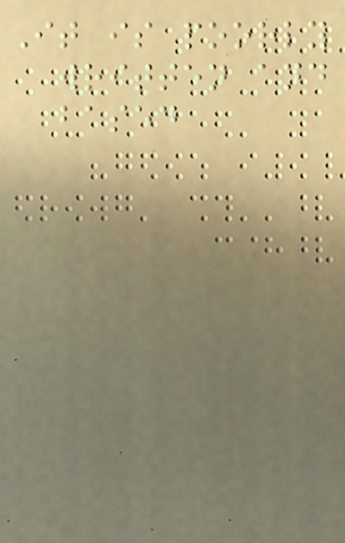It is poorly
written and
based
